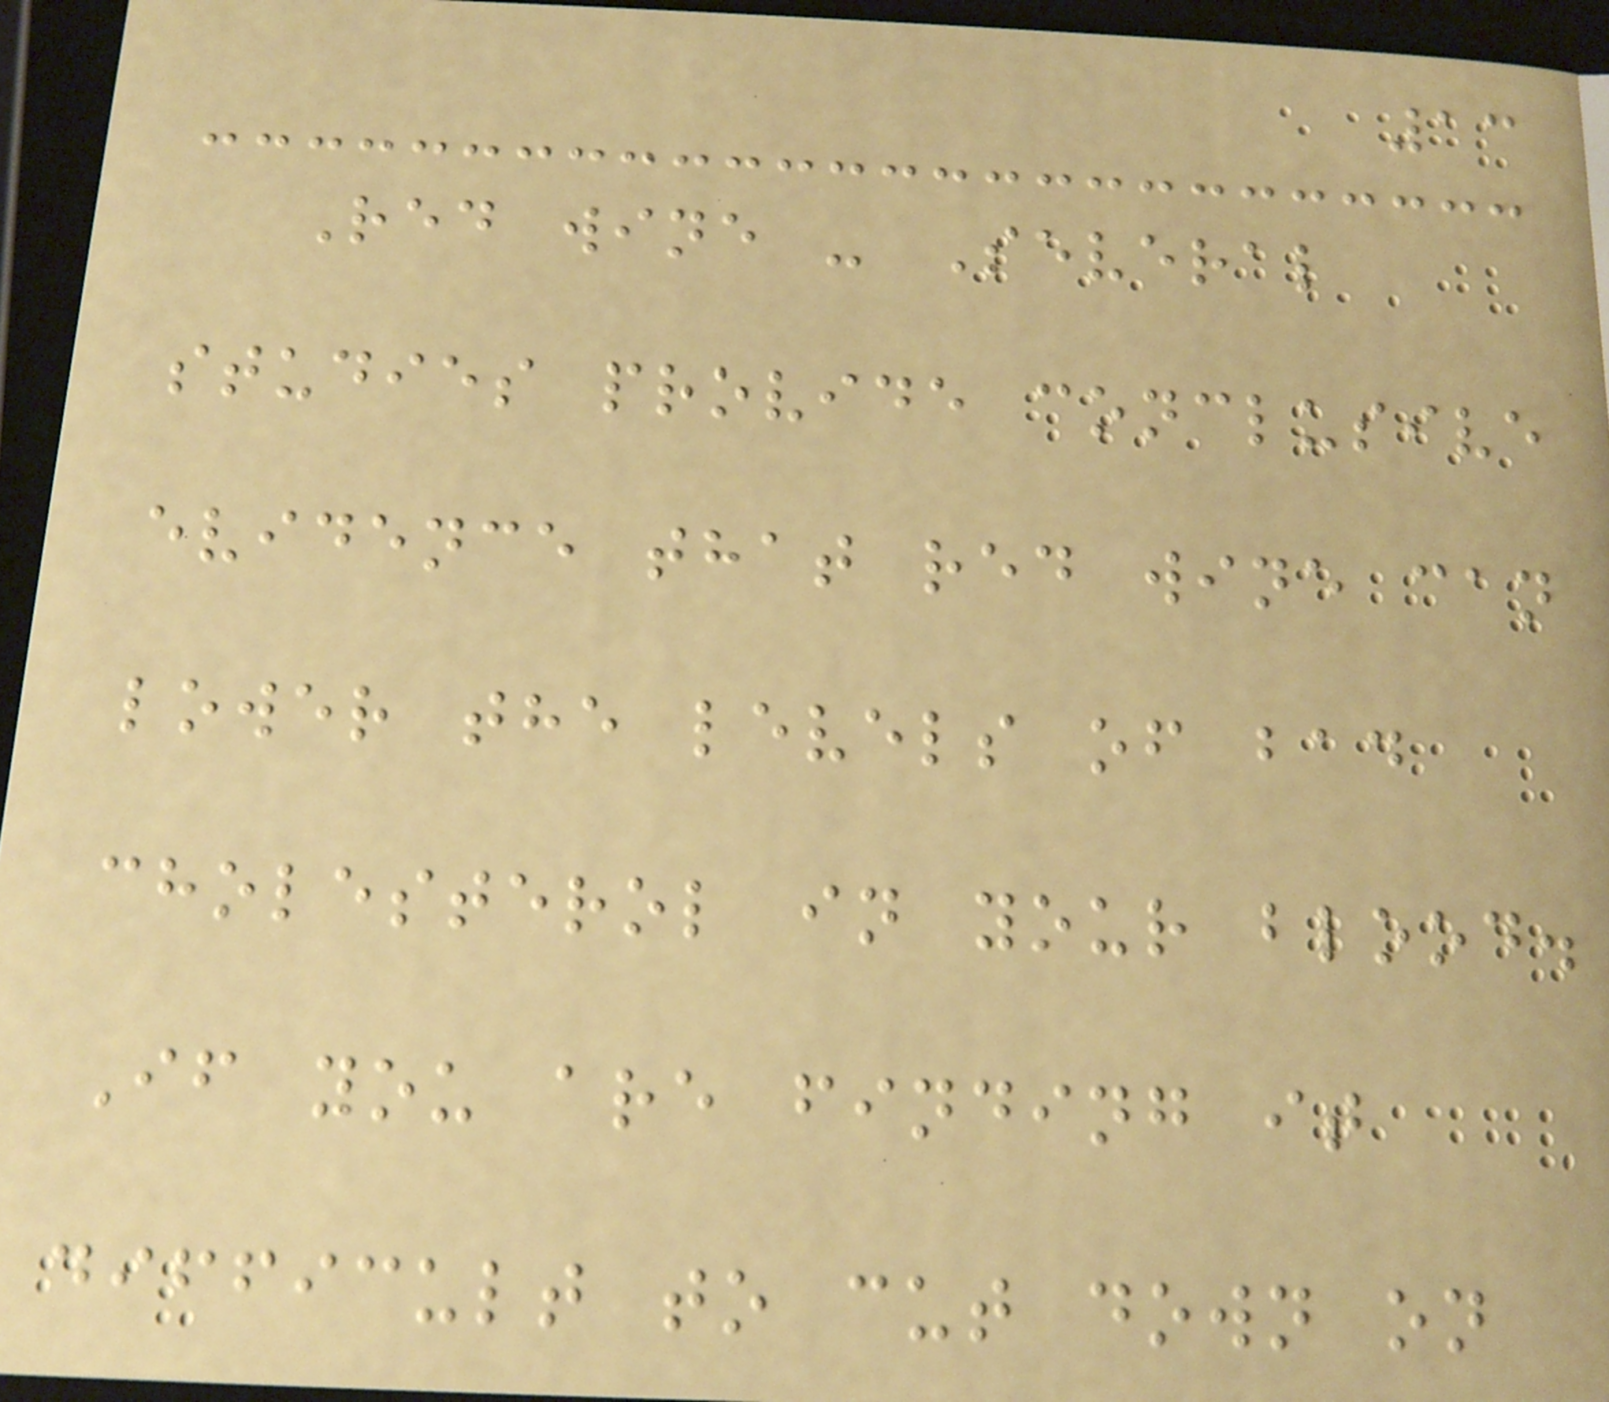13
Red wine - Several
studies provide conclusive
evidence that red wine can
lower the levels of bad
cholesterol in your blood.
If you are finding it
difficult to cut down on
